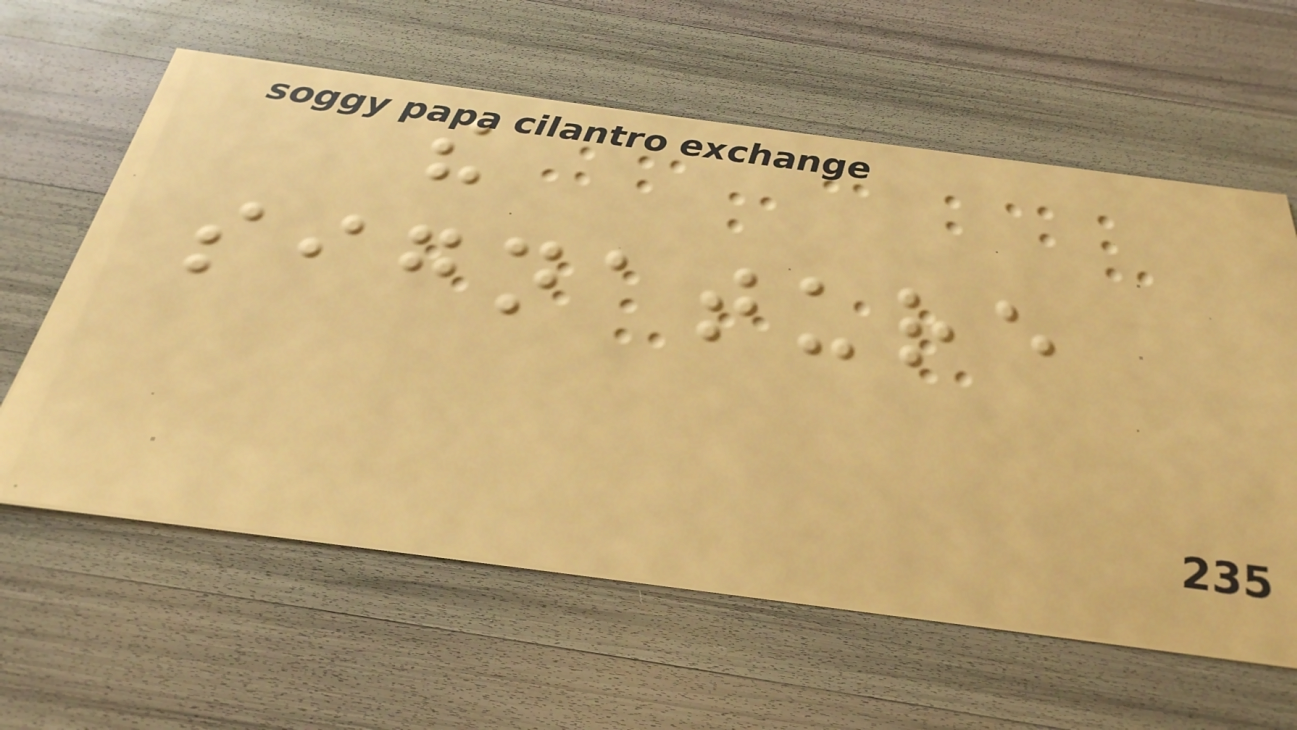the
signature
